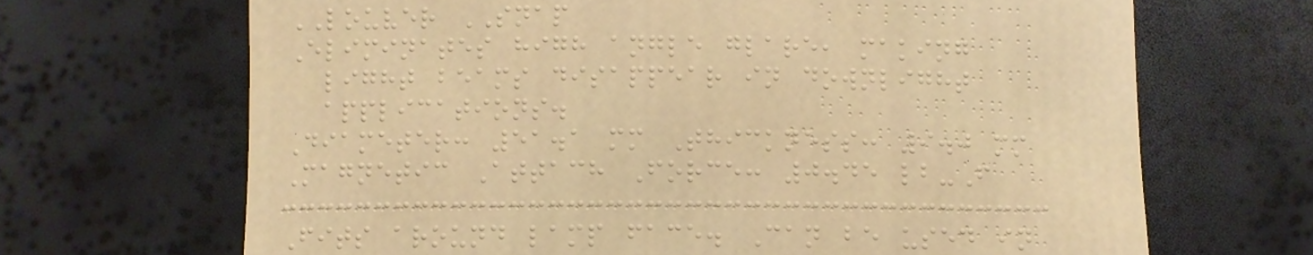LOUVER SNAP
Eliminates high angle glare, making
light beams disappear in downlight
applications.
Diameter: 51.1 mm Thickness: 9.0 mm
Magnetic Attach Force: 0.45 lb-F
Fits around lamp face. Can be used in
